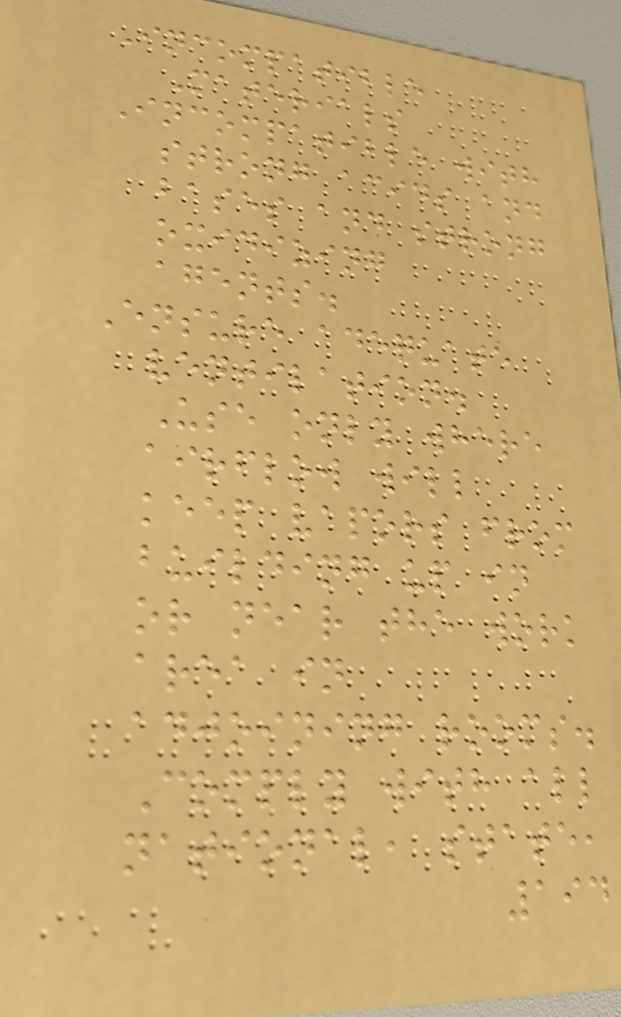Incompatible
Materials
Incompatible with
strong acids and
bases and strong
oxidizing
agents.
Ensure adequate
ventilation.
Use only where
airflow will
keep vapors from
building up in
or near the work
area in
adjoining rooms.
Comply with all
national, state,
194
